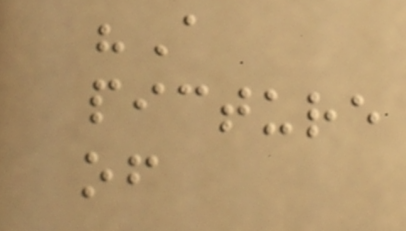"A
picture
of
